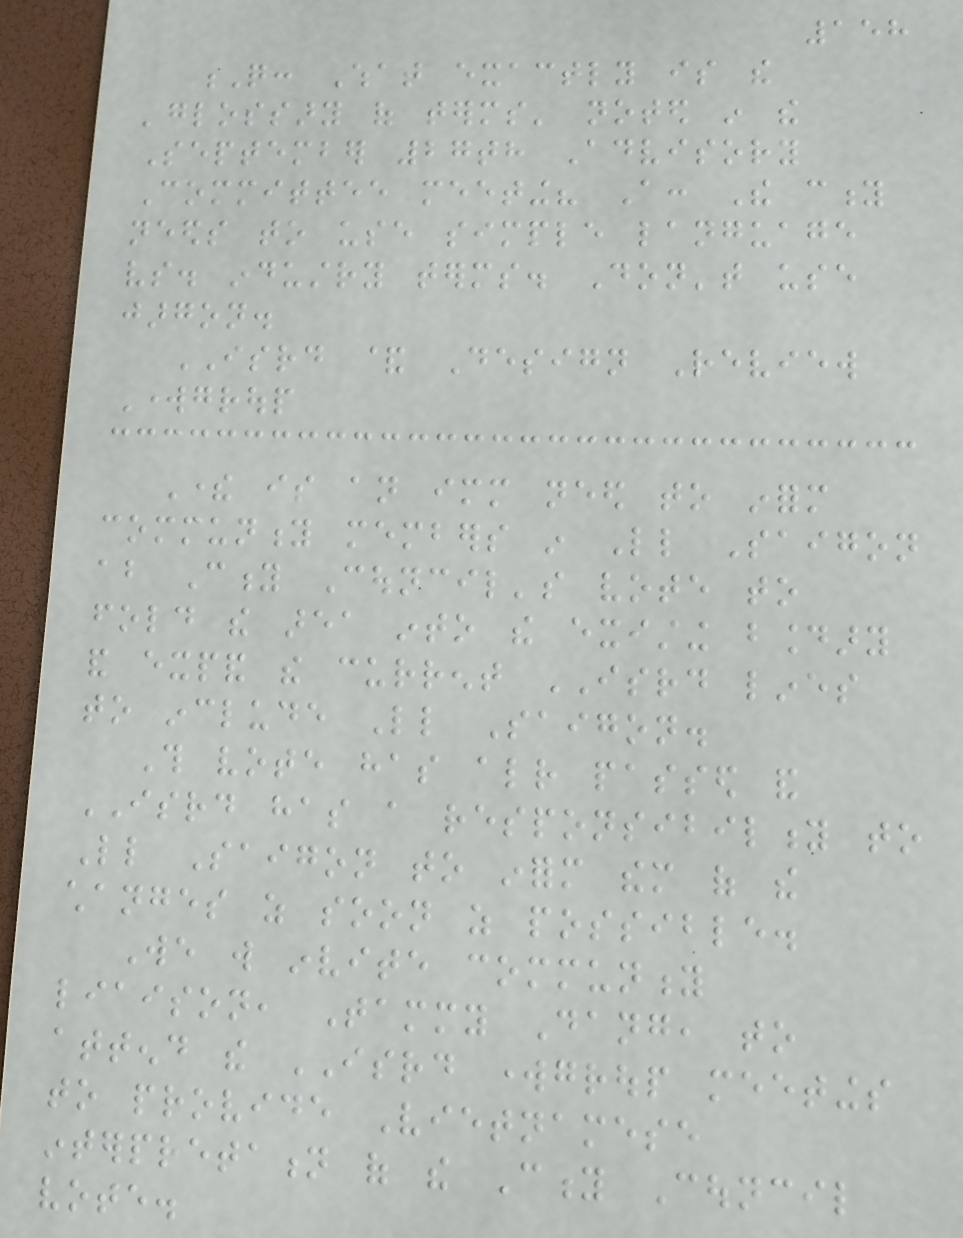158
Q: What exactly is the
'glossary of terms' noted in the
September 27th Advisory
Committee meeting? A: The city
needs to use simple language
vs. industry terms. Don't use
jargon.
ISRD & Design Review
Workgroup
There is an immediate need to inform
community members in Little Saigon
about City Council's vote to
fold the area into the existing boundary
and expand the current ISRD lines
to include Little Saigon.
This vote has already passed and
ISRD has a responsibility to
Little Saigon to inform them of the
changes as soon as possible.
We will invite community
liaison, Tammy Dang, to
attend the ISRD workgroup meetings
to provide Vietnamese
interpretation of the City Council
vote.
